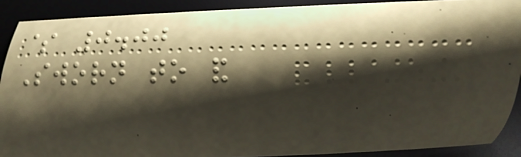$ 0.00
Sworn to and
